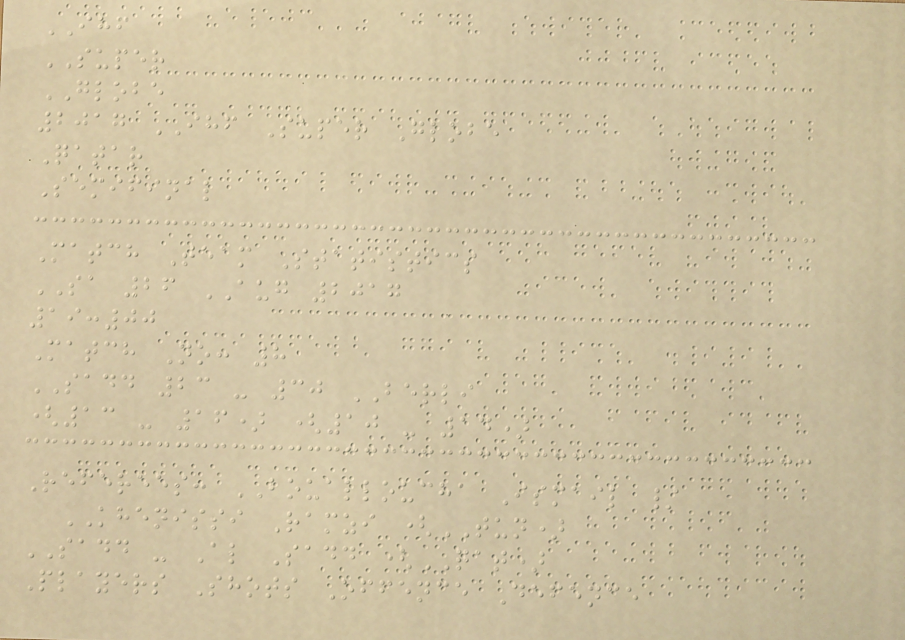IHF
SUPER
GLOBE
2017 IHF Super Globe
Qatar
Semifinal
Match Team Statistics
SA 26 AUG 2017
19:00
Match No: 8
SADD 23 - 30 BERLI
(13 - 16) (10 - 14)
Referees: BOUALLOUCHA Ismail /
KHENISSI Ramzi (TUN)
SADD - Al Sadd (QAT)
Players Shots Offence Defence
